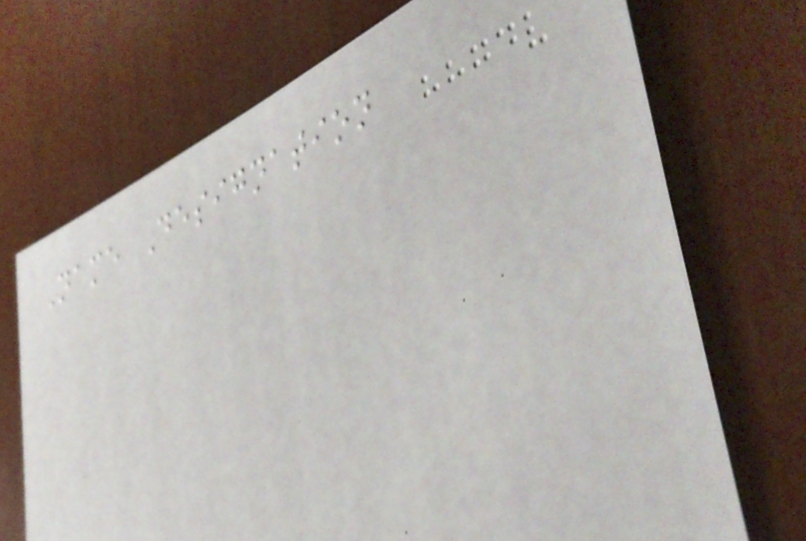Name Designation
